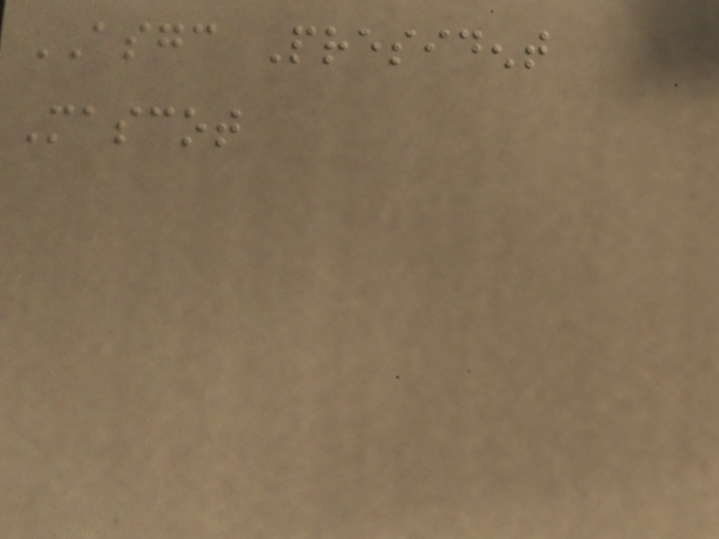ASGC President
Mascot
